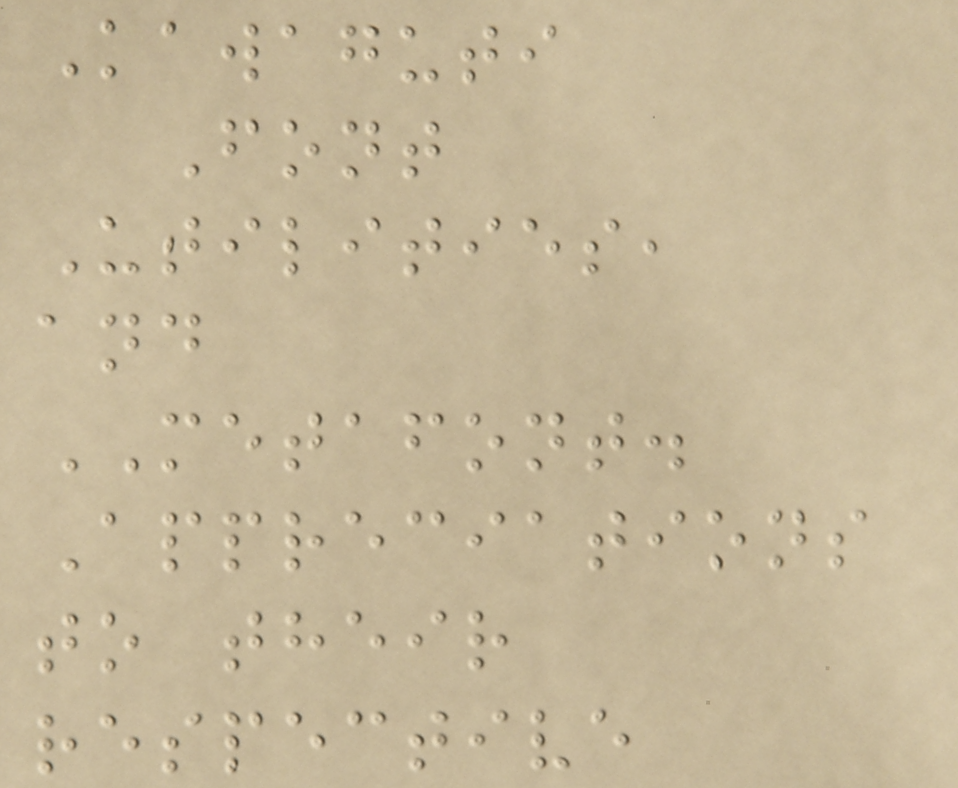Kawaguti
Font
Utilities,
and
METAFONT.
Appreciations
to their
respective
